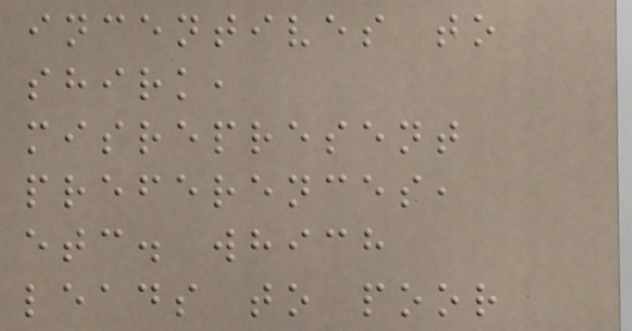incentives to
shirk,
misrepresent
preferences,
etc. which
leads to poor
